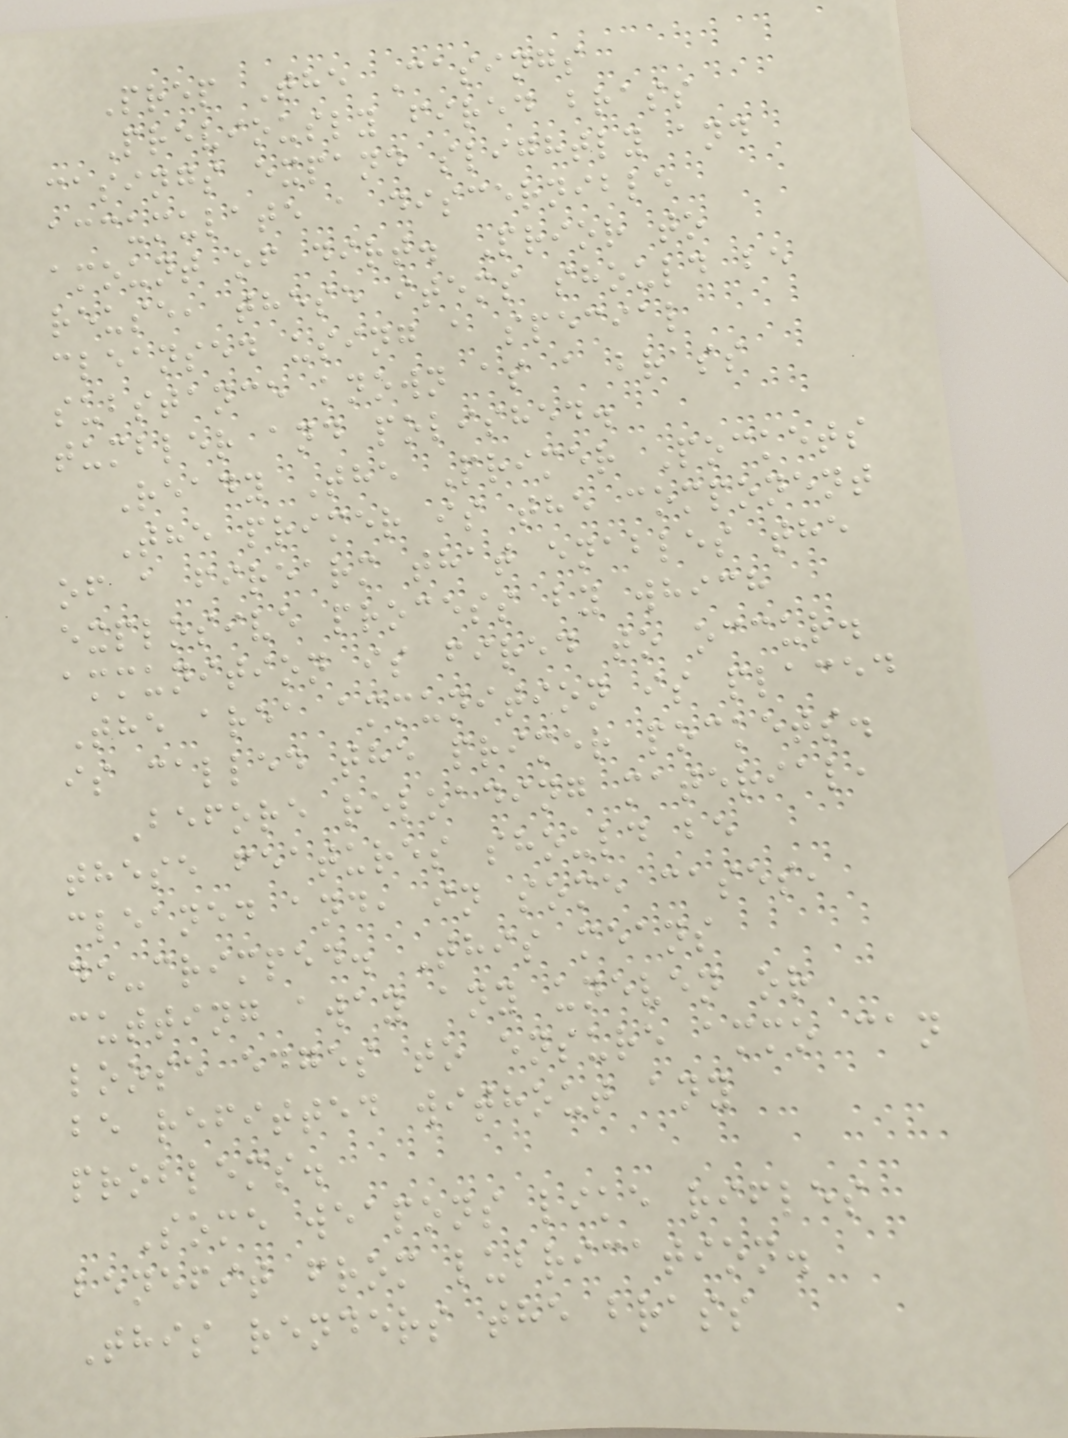Prep The Casings
Previously fired brass
casings expand slightly and
accumulate a discernible
amount of dirt. Prior to
reuse, these items should be
cleansed using a special
substance known as a brass
tumbler and polished.
Ready The Primer Pockets
The primer is the component
of a firearm that enables the
explosive process by which
ammunition is fired to occur.
The area ammunition is placed
is called the primer pockets.
Before reloading material,
these features should be
cleaned and, in some cases,
de-crimped. This means
cutting away any uneven or
loose edges to ensure ammo can
be refitted without any
problems.
Some weapons like rifles
benefit from lubrication.
This renders the brass
